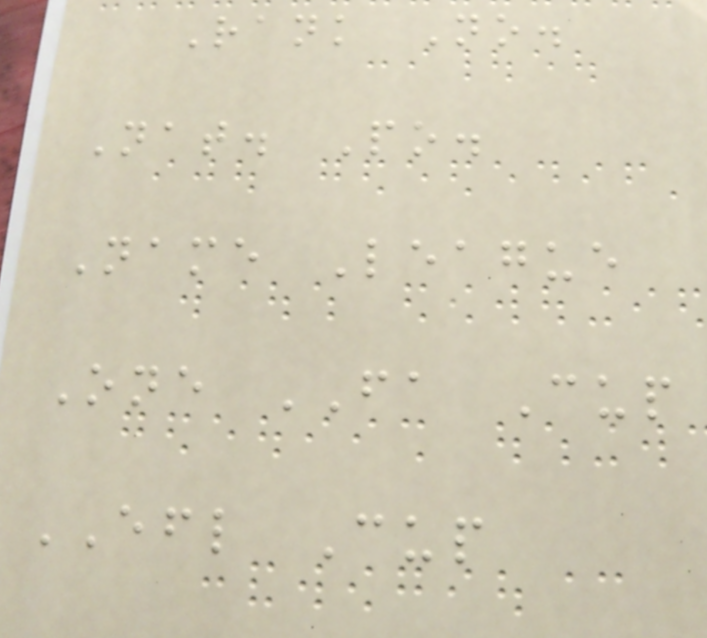Rank No.
Nat. Po.
Name League
One FA Cup
EFL Cup
